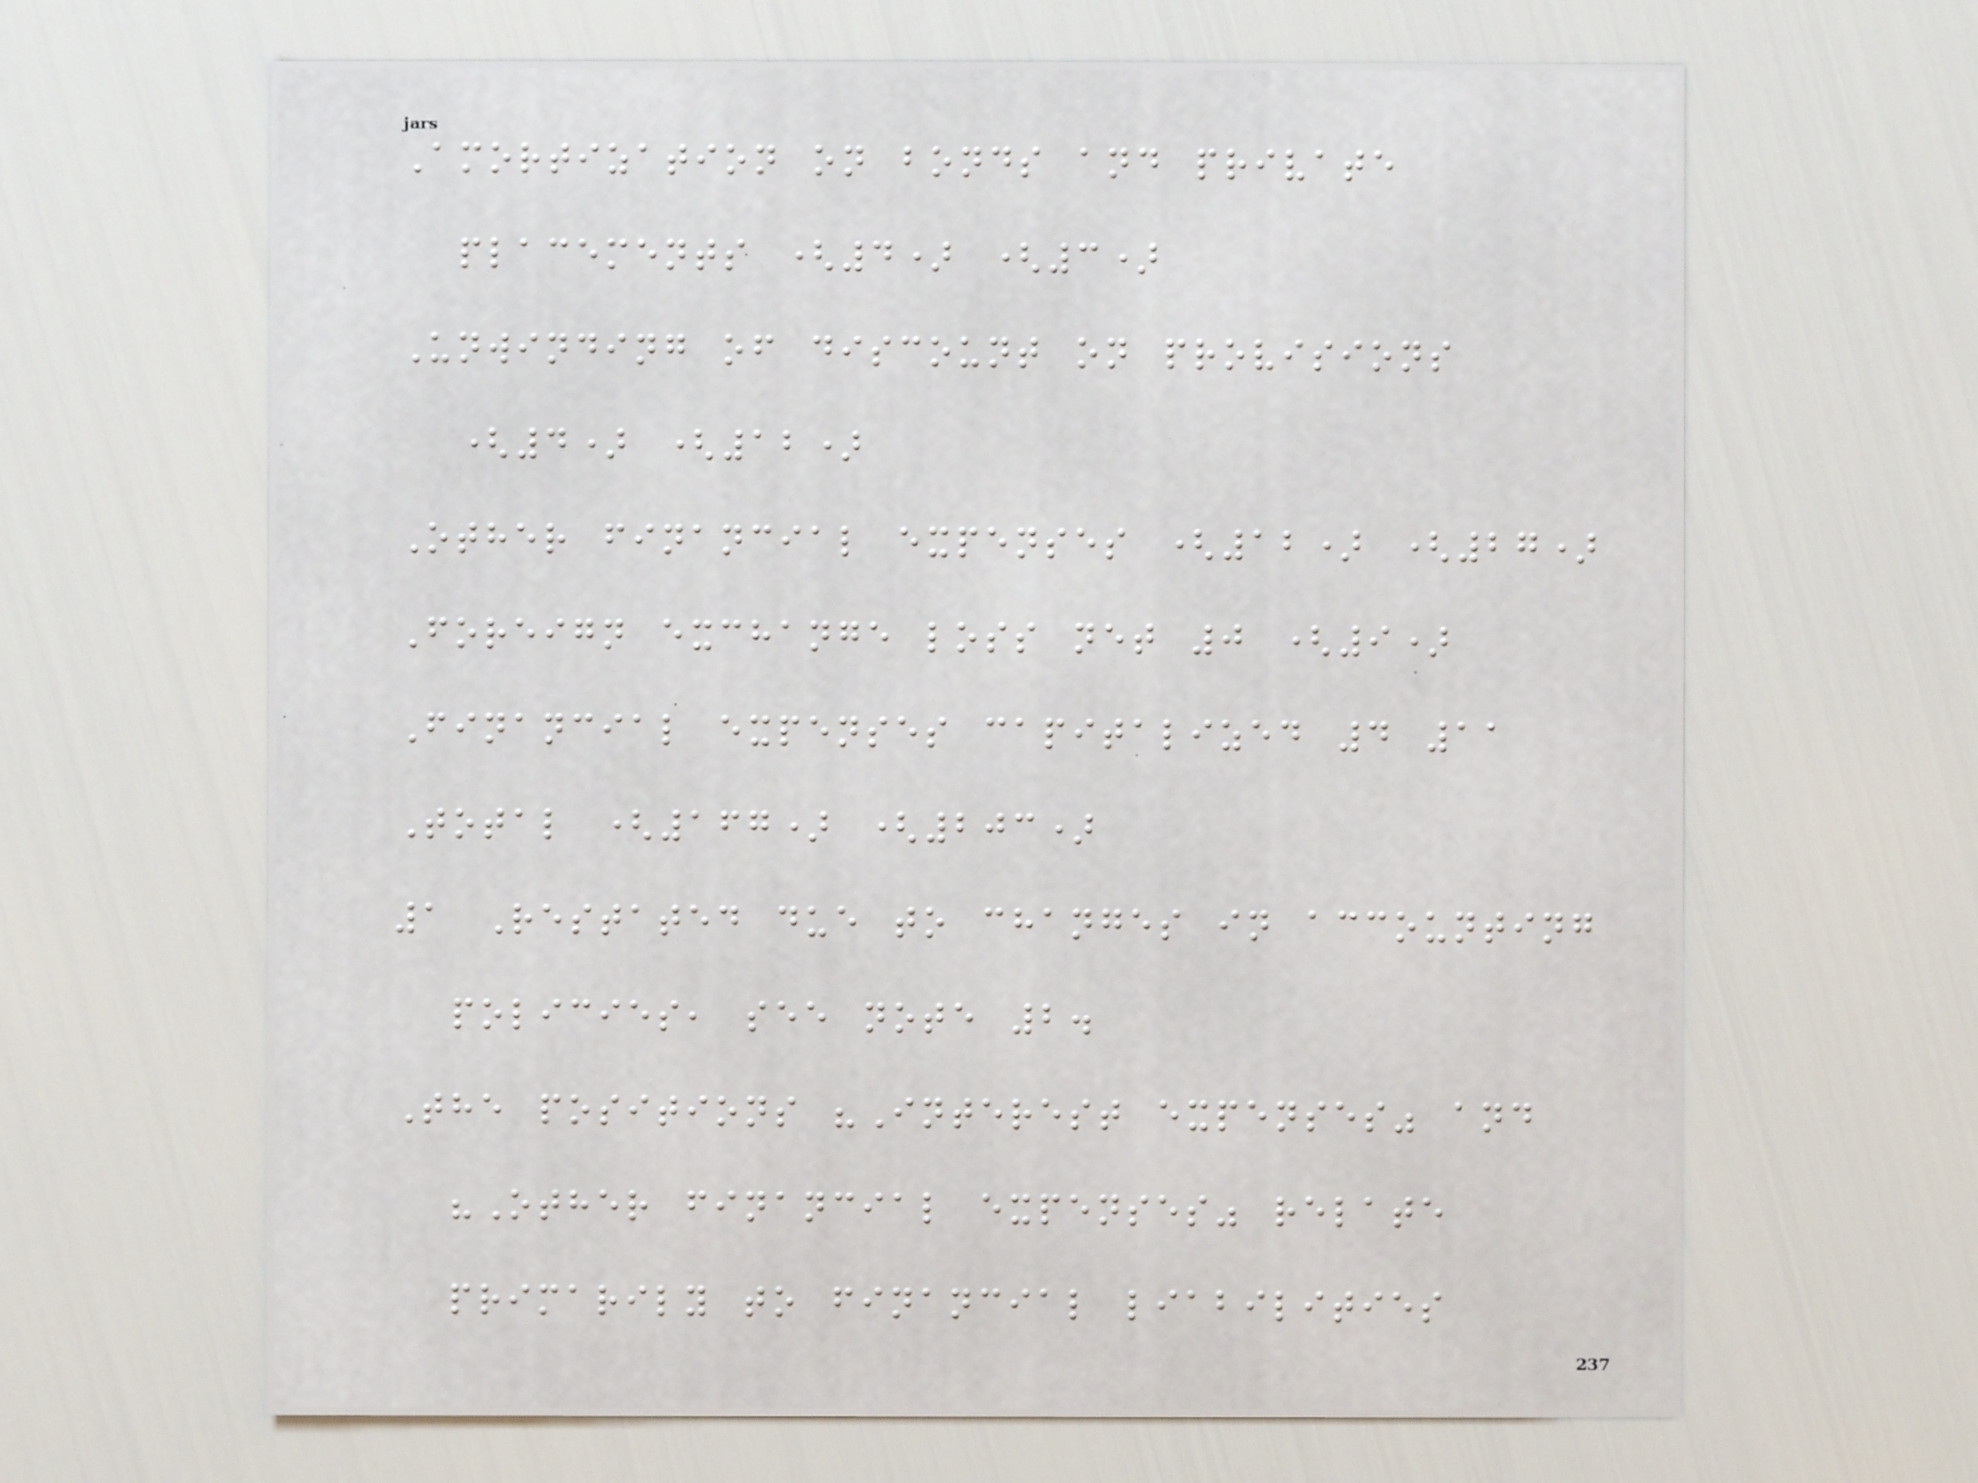Amortization on bonds and private
placements (4) (3)
Unwinding of discount on provisions
(4) (12)
Other financial expenses (12) (27)
Foreign exchange loss net 0 (9)
Financial expenses capitalized 4 11
Total (167) (203)
1 Restated due to changes in accounting
policies, see note 2.
The positions "Interest expenses" and
"Other financial expenses" relate
primarily to financial liabilities
